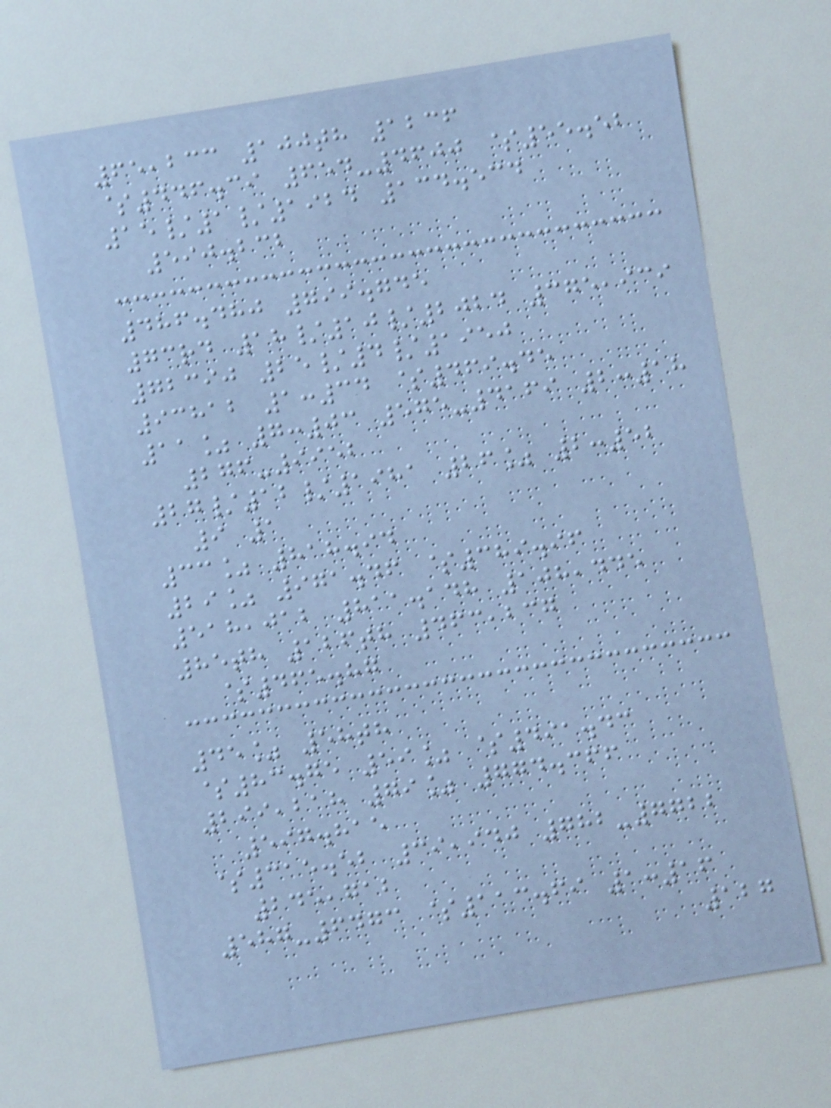65,233 100th 1236
$446.39 654-4600 $55.52
15/1/1924 134.534
590.232
486.480 799.745
73rd 18/10/2024 375,939
72390 25/4/1950
93812 1:34 $469.45
11% 7:03 575-4169 2:18
276-9952
27/12/1981 26% 2:52
9 1
33% 818.94
29% 971.46 $389.96
518,012 811.148 108,445
85th 126th 463,237
$465.87
45% 58th
$83.75 59% $491.43
299,218 79% 774.366
597.815
$315.52 39,940 782-7722
245,712
587-6473 $113.69 1:16
127
